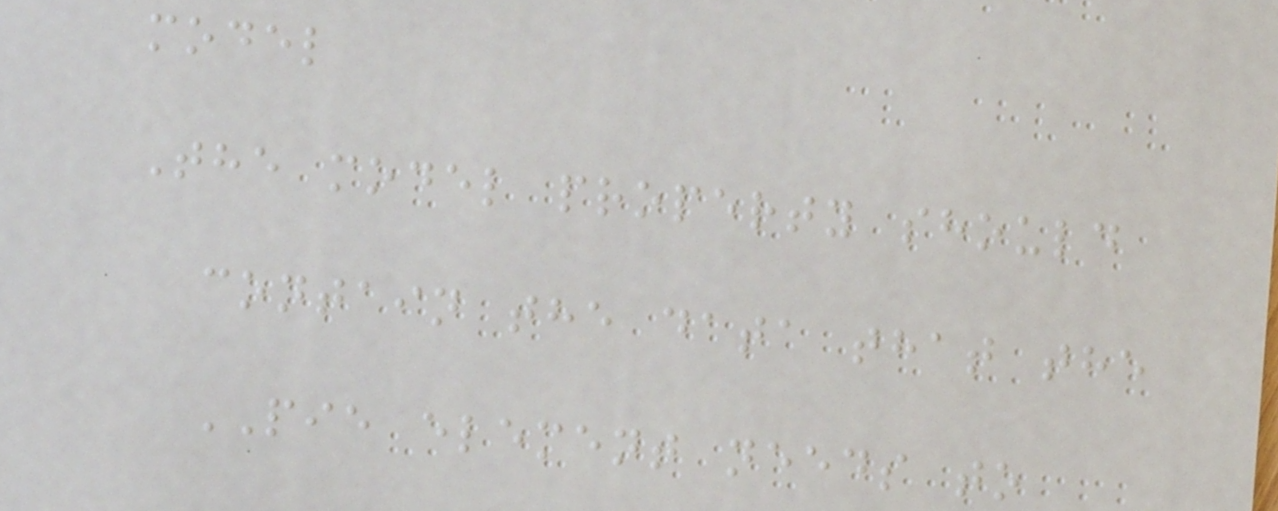model
The model property should
contain the data that the
PIE element needs to
